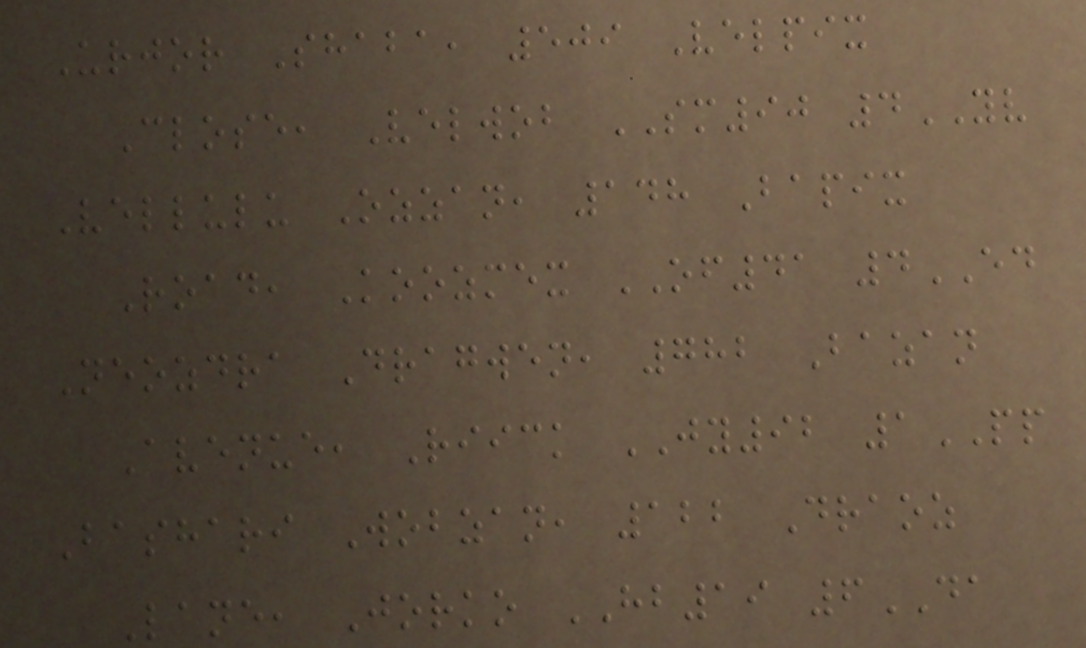Urjor Shaba, 509 Velpix
Close, Velwob SM90 4YV
Vellulu Ozzan, 148 Bapix
Road, Koozmex OF41 4ED
Neozdra Dragwen, 782 Bazan
Avenue, Riick JY92 1PP
Bashari Wobzan, 122 Draoz
Lane, Jorko HB19 6DA
